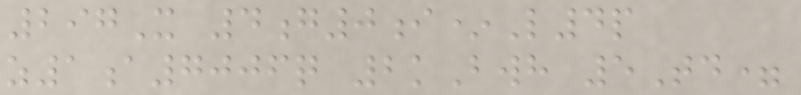297X 4g0i*L4p
z1a7006q 2kBwh 5Td=
